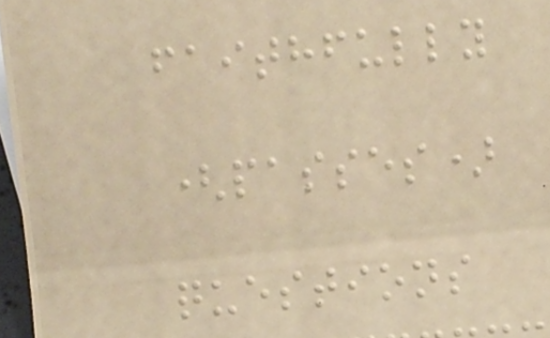faithfully
(passes)
questions
